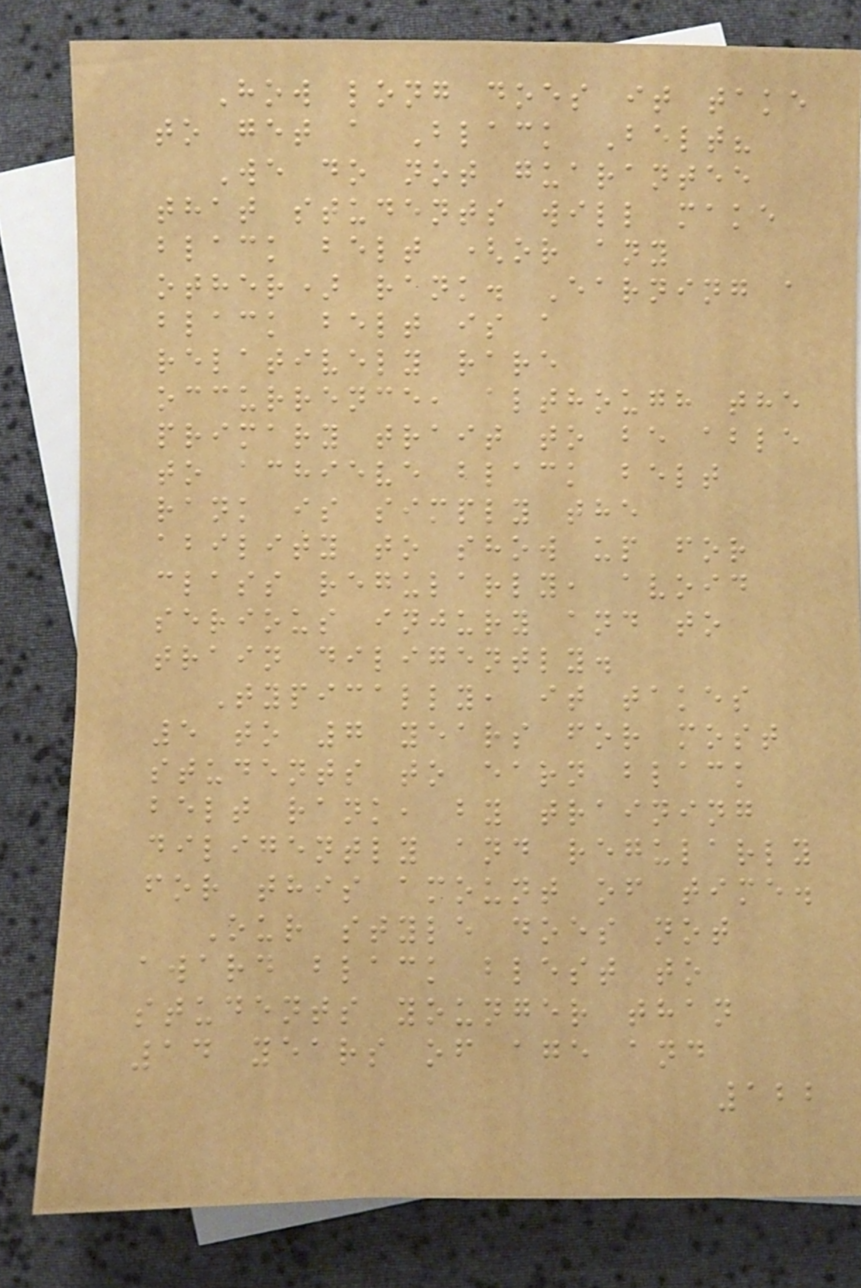How long does it take
to get a Black Belt?
We do not guarantee
that students will make
black belt (or any
other) rank. Earning a
black belt is a
relatively rare
occurrence, although the
primary trait to be able
to achieve black belt
rank is simply the
ability to show up for
class regularly, avoid
serious injury and to
train diligently.
Typically, it takes
5 to 7 years for most
students to earn black
belt rank, by training
diligently and regularly
for this amount of time.
Our style does not
award black blest to
students younger than
14 years of age and
122
